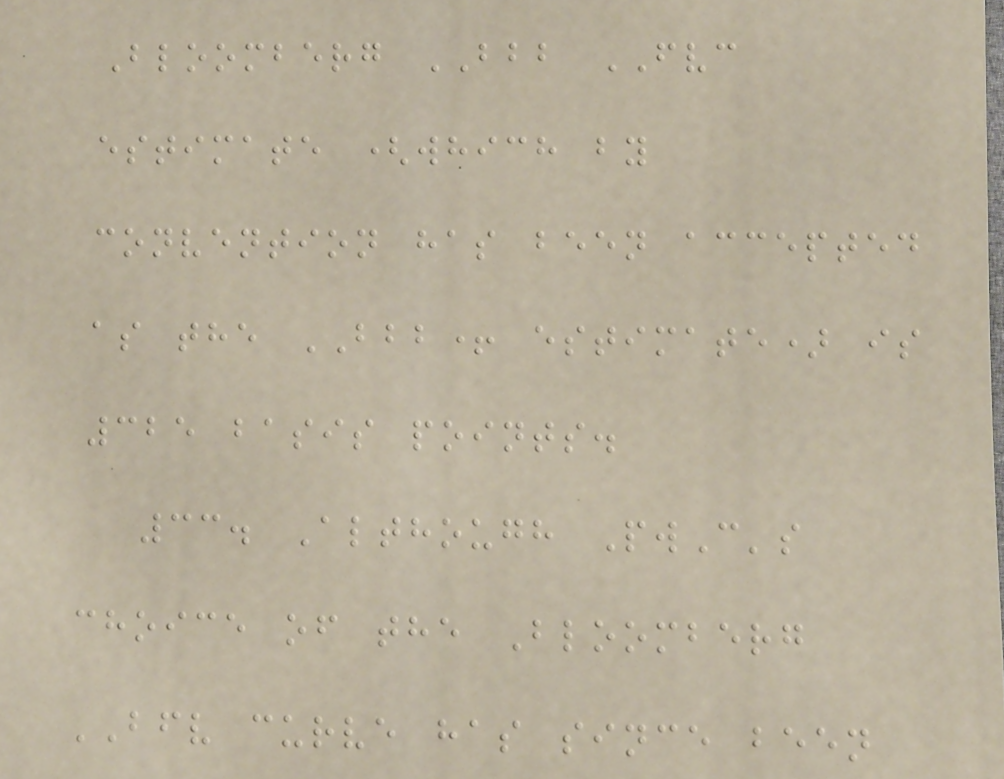Bloomberg BBB FVC
estimate (which by
convention has been accepted
as the BBB+ estimate) is
325 basis points.
33. Although PwC's
choice of the Bloomberg
BFV curve has since been
